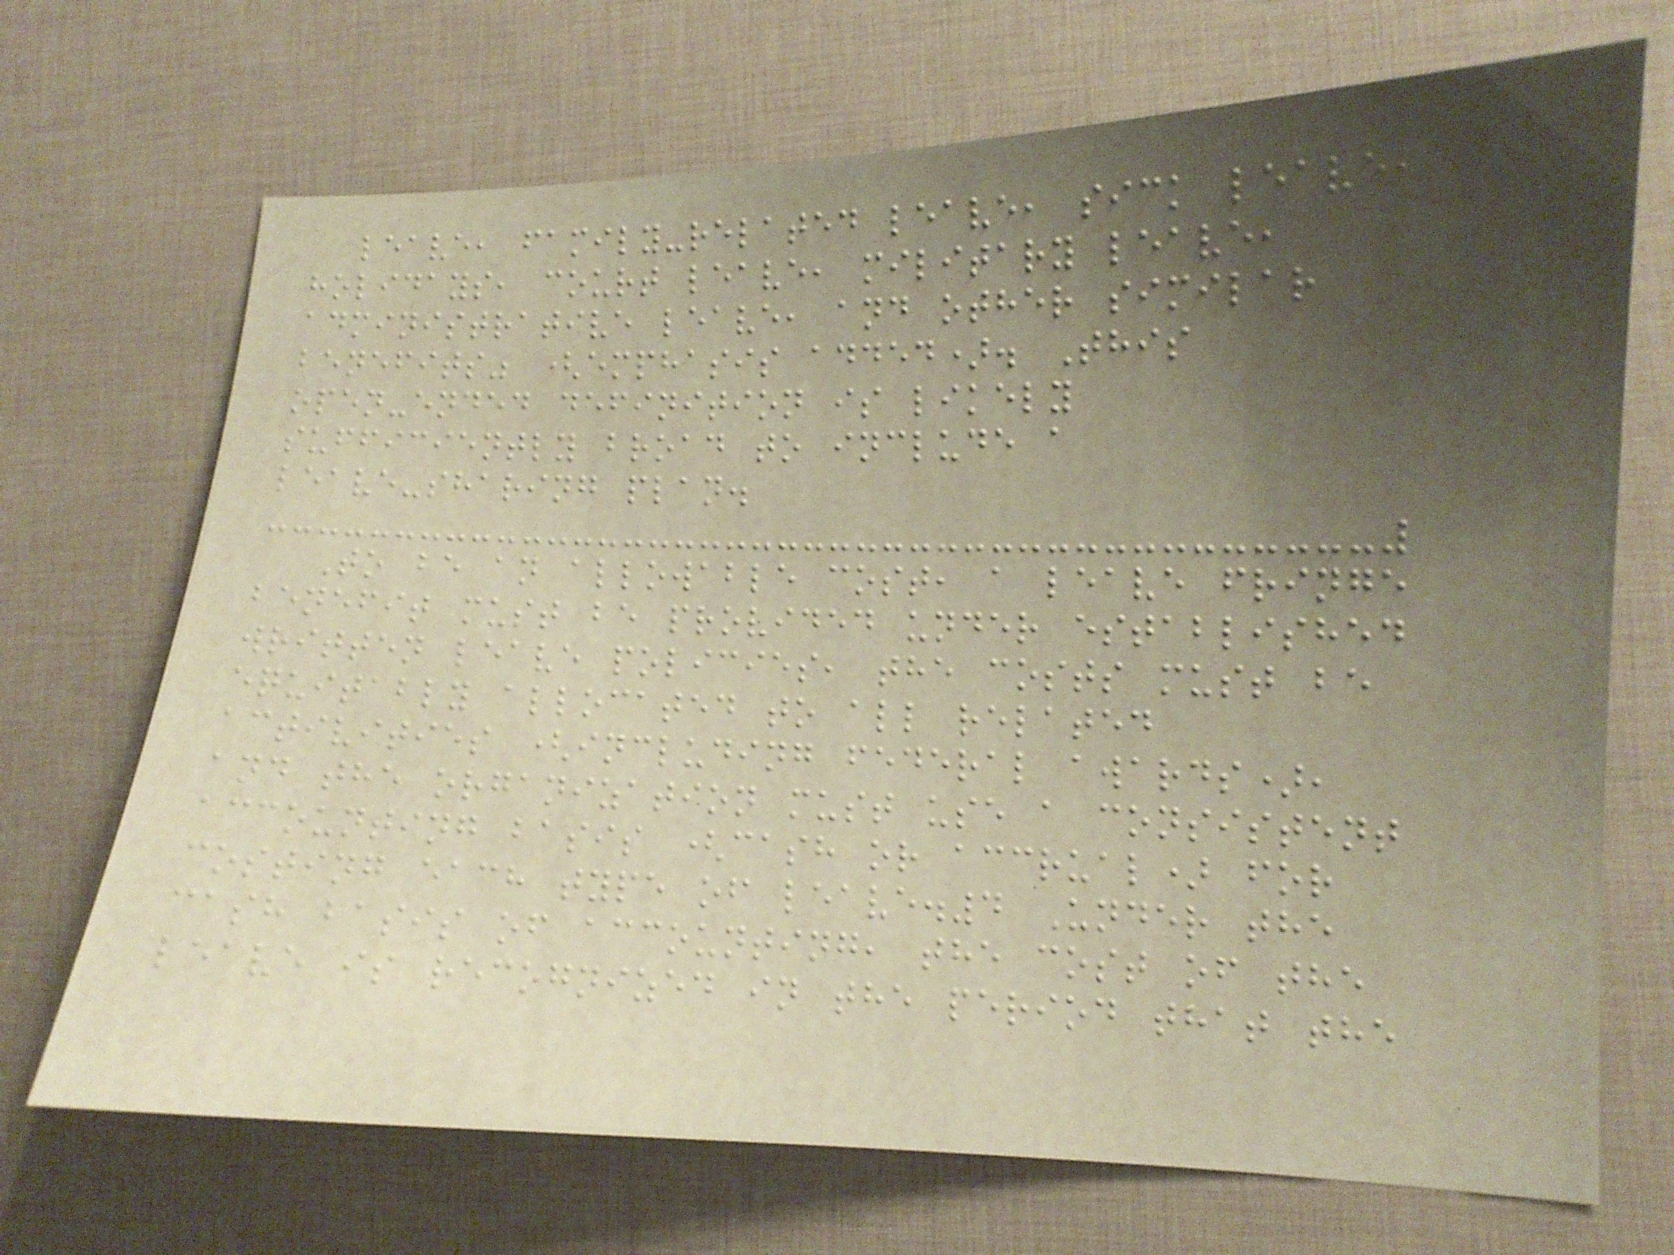leave, family-related leave, sick leave,
holidays, court leave, military leave,
administrative leave, and other similar
benefits" (emphasis added). This
open-ended definition is likely
sufficiently broad to include a
leave-sharing plan.
To be an allowable cost, a leave fringe
benefit must be provided under established
written leave policies, the costs must be
equitably allocated to all related
activities (including federal awards),
and the organization must use a consistent
accounting basis (cash or accrual) for
costing each type of leave.4 Under the
cash basis of accounting, the cost of the
leave is recognized in the period that the
